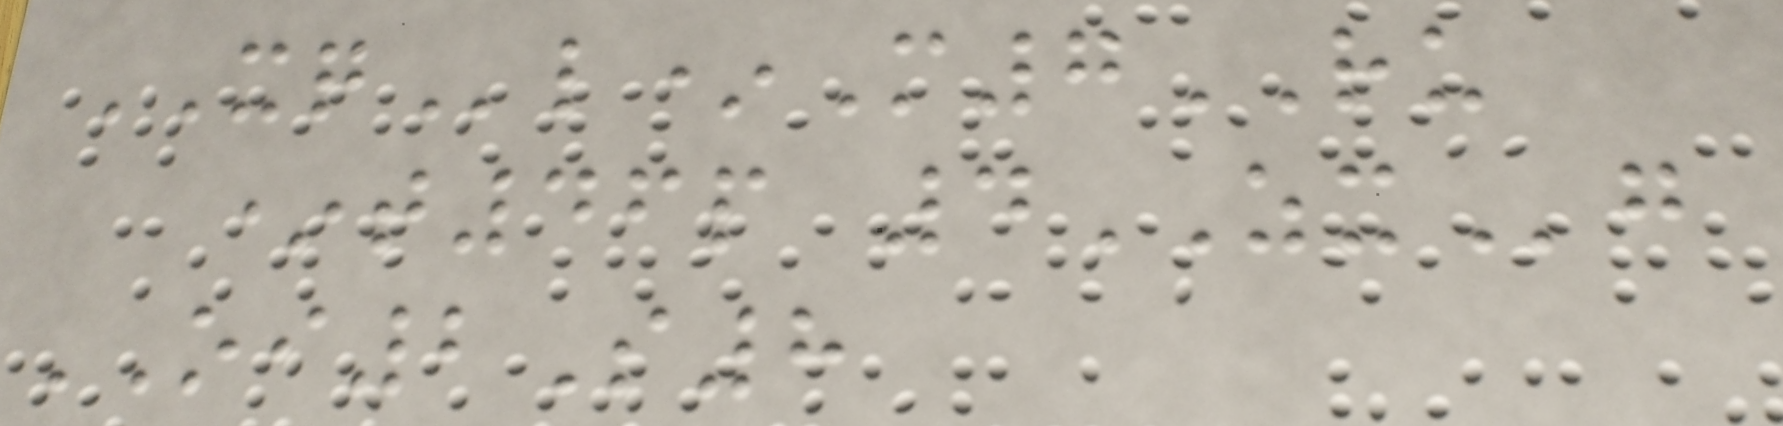XQl*M7RU
*t46p 4ZXg
OI2S8
